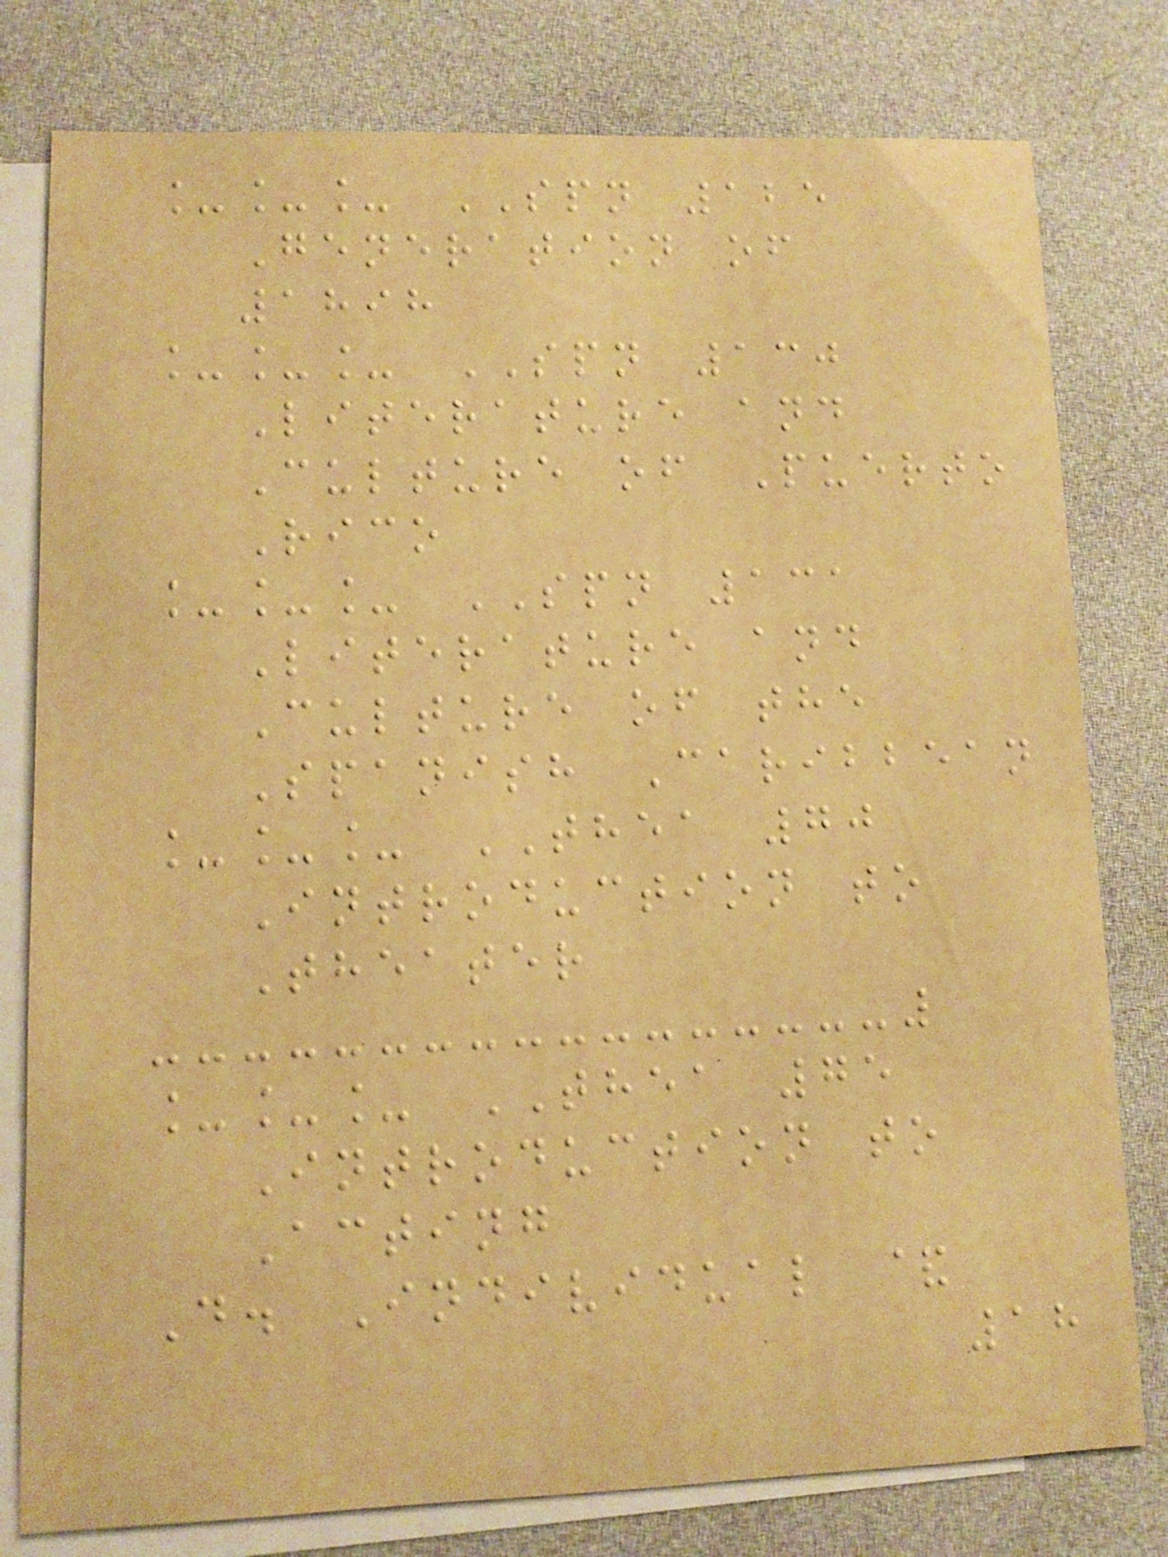___ SPN 125
Generation of
1898
___ SPN 130
Literature and
Culture of Puerto
Rico
___ SPN 131
Literature and
Culture of the
Spanish Caribbean
___ THEA 70
Introduction to
Theater
___ THEA 75
Introduction to
Acting
D. Individual &
18
